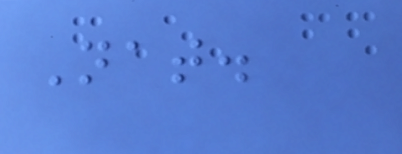Nat.
